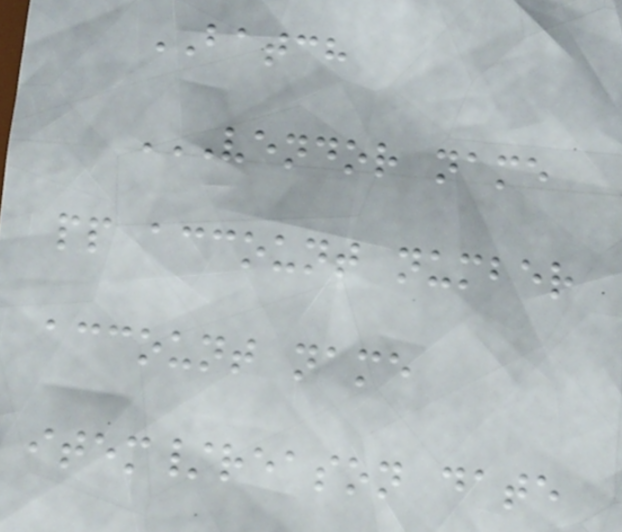BATCH
VENDOR NAME
PP ACCOUNT NUMBER
ACCOUNT NAME
ITEM/REASON DATE
